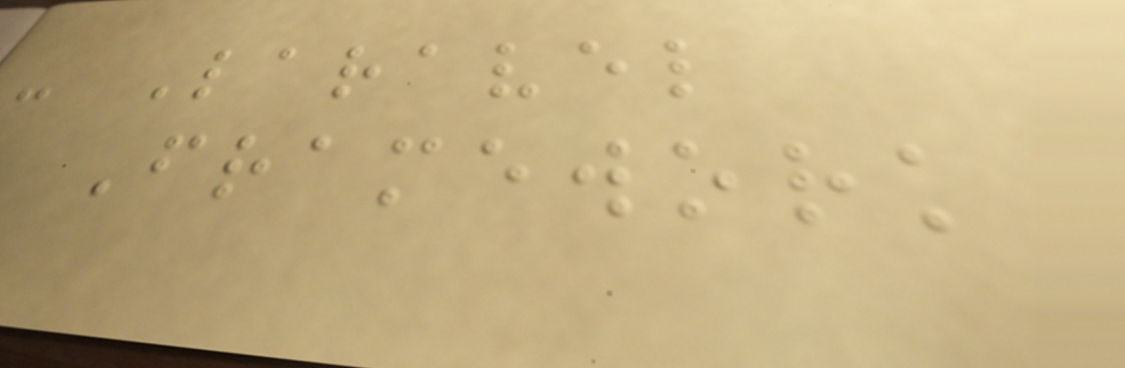- Laravel
Framework
